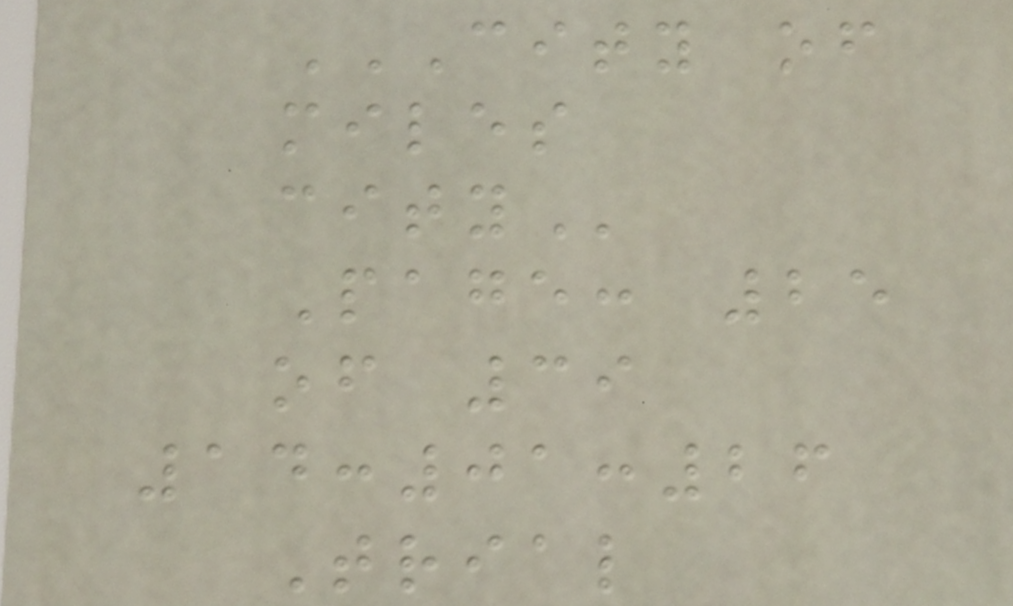CITY OF
MILES
CITY
Page: 25
of 39
14:01:26
Trial
